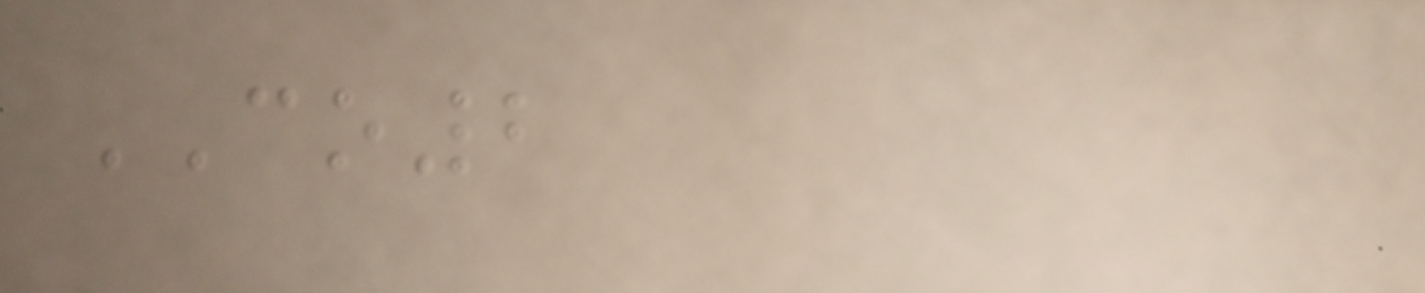CO2
